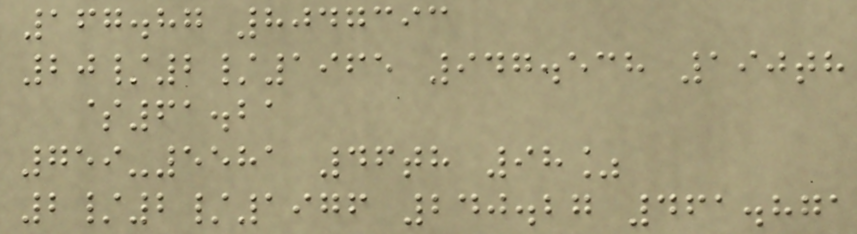167.87 8047393
20/2/1965 947.538 190th
$61.21
759-5581 46th 98%
2/2/1976 240.27 461.871
